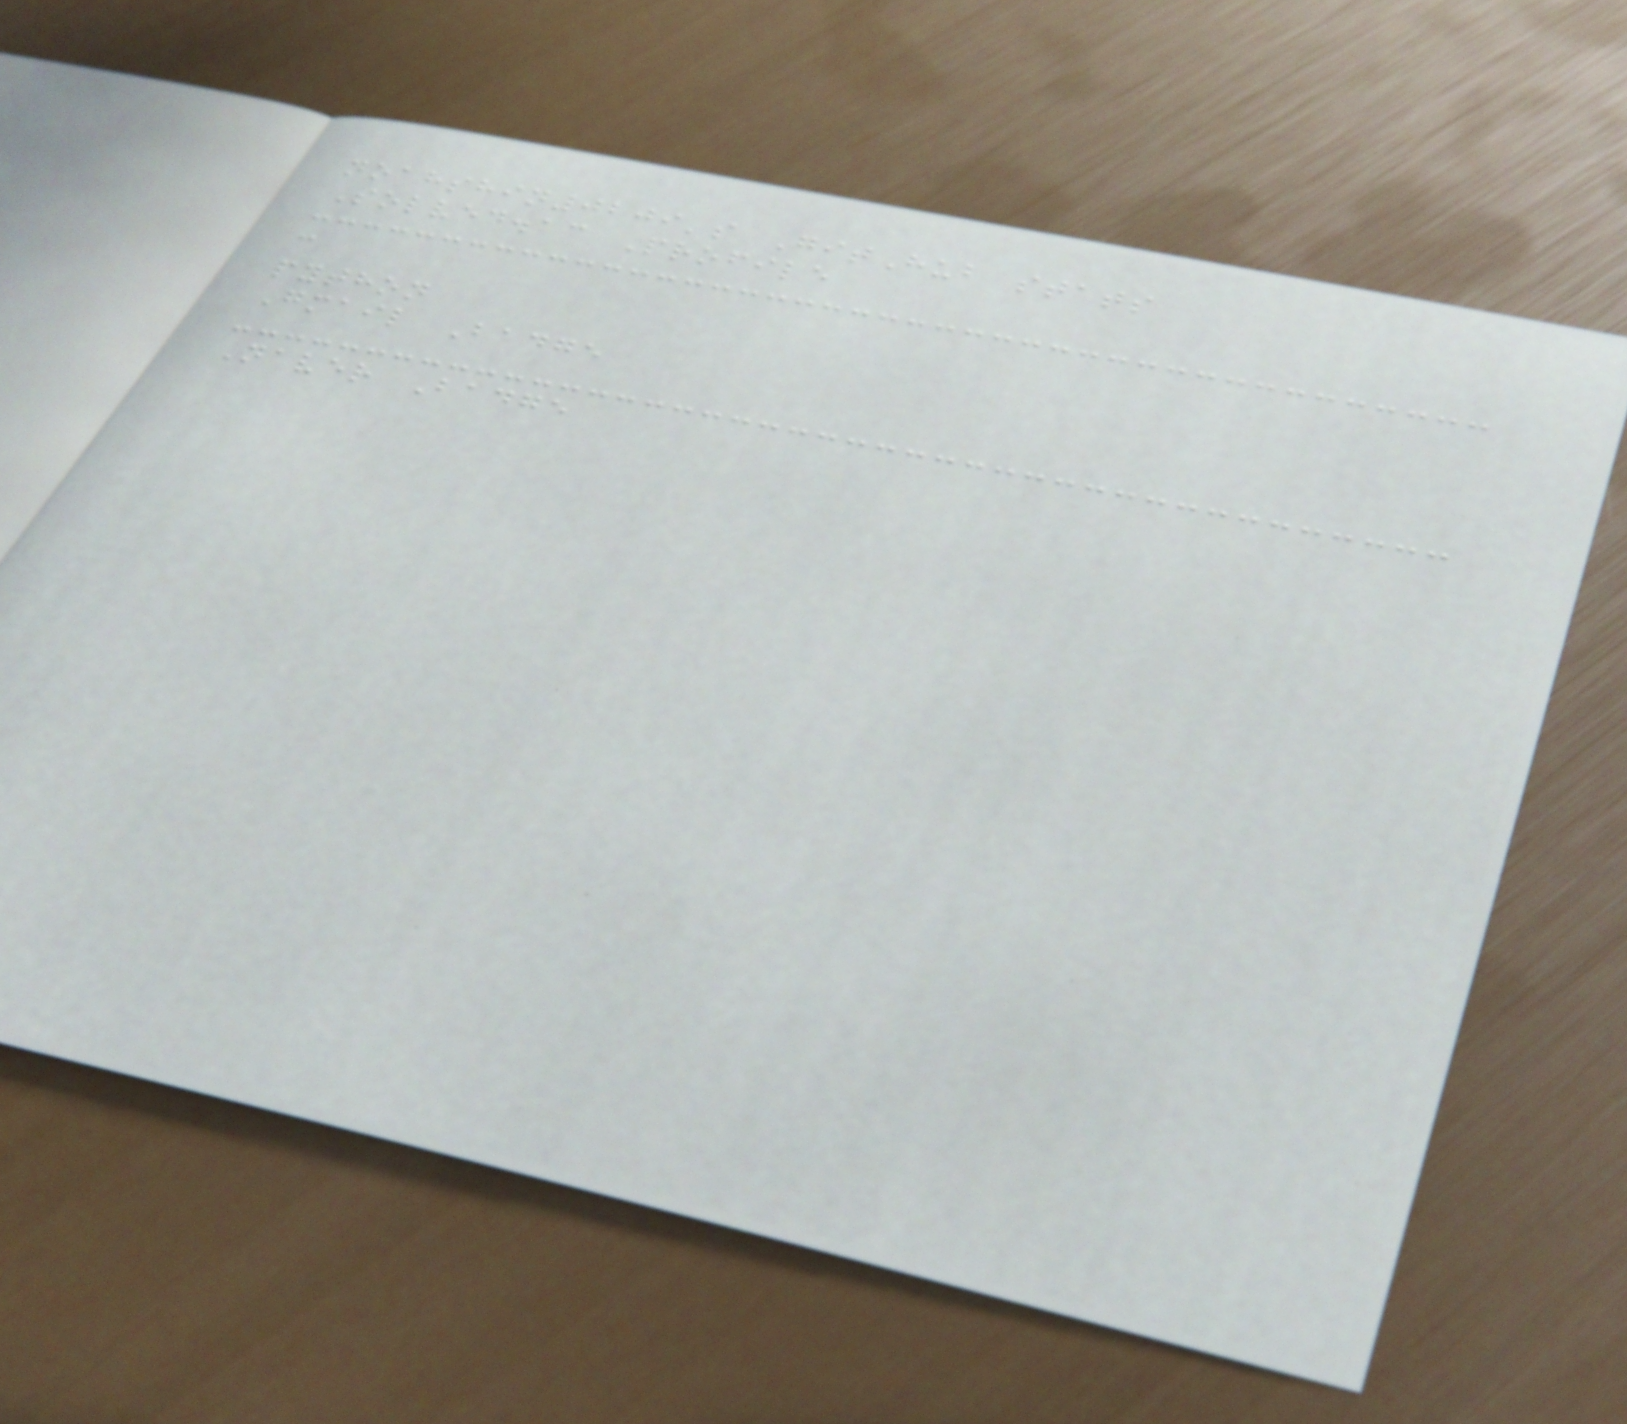noahshin0209's GitHub stats
Solved.ac Profile
c
python
Gmail Badge
Naver Badge
